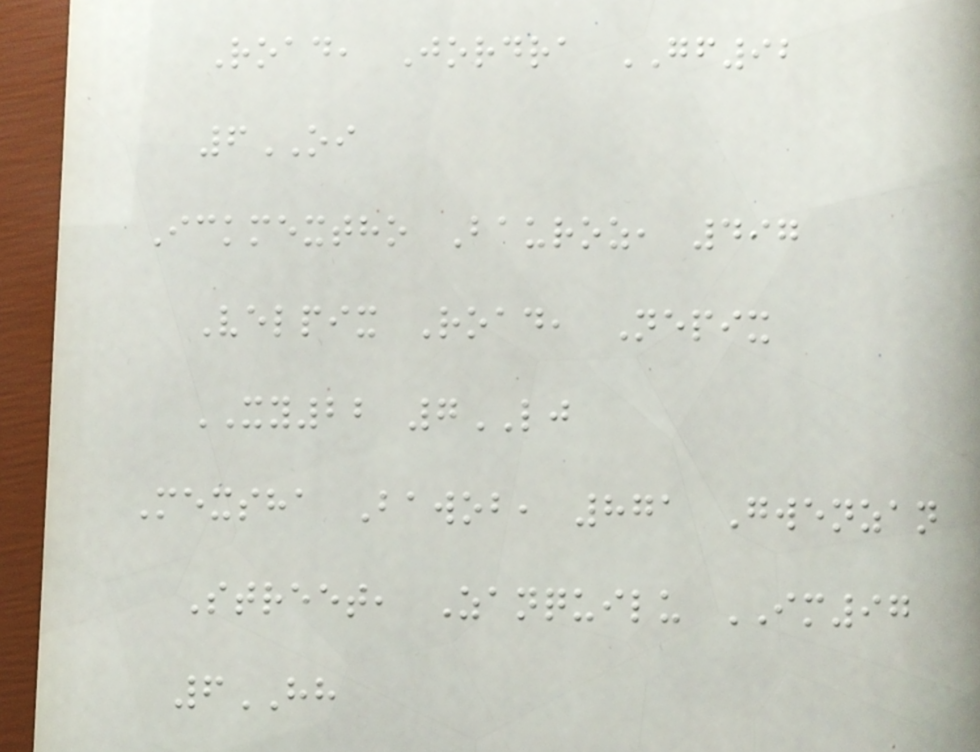Road, Jordra GF92
6OI
Ickmextho Bauroz, 497
Velpix Road, Nepix
XY22 7LJ
Mexsha Bawob, 871 Gwenzan
Street, Zanquilu IM97
6HH
